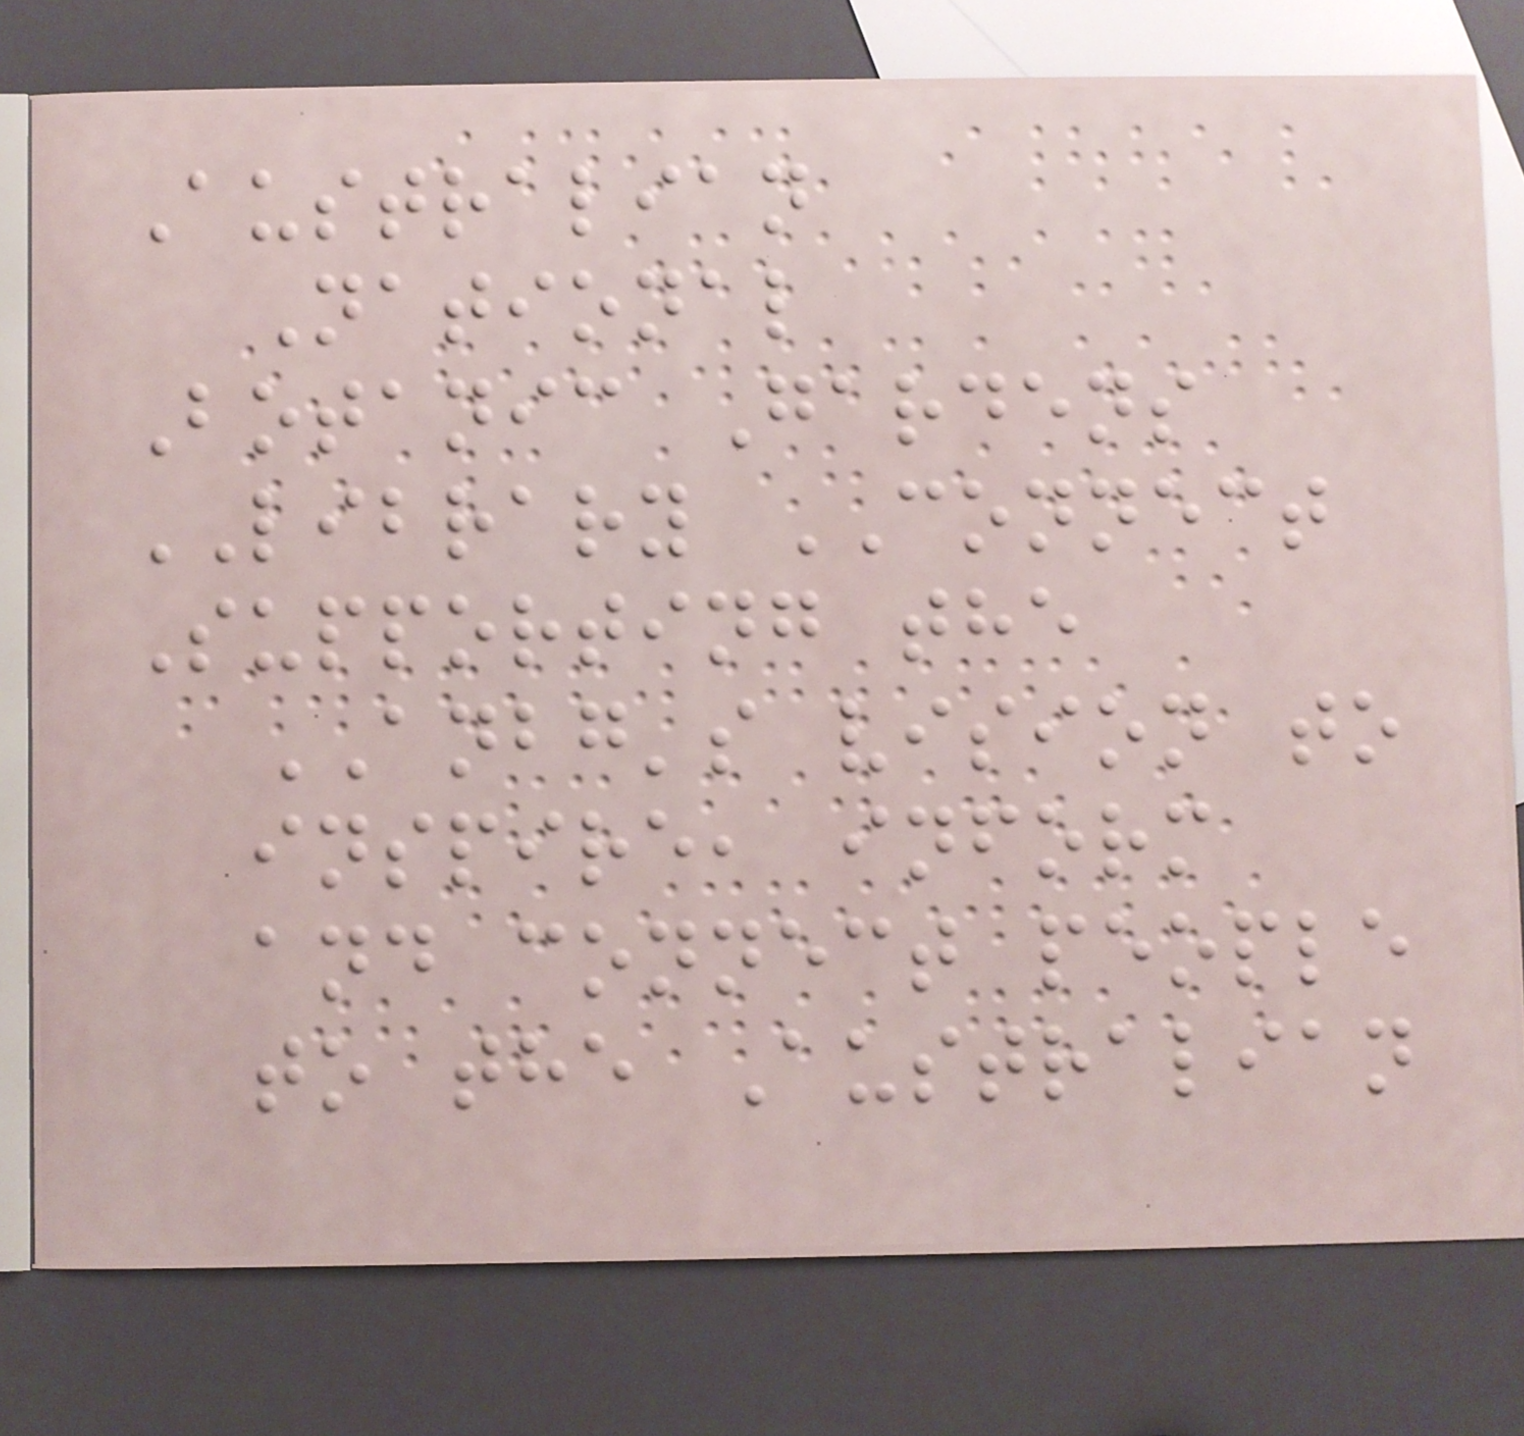Australian
National
Botanic Gardens
LIBRARY CONNECT
Supporting the
ANBG's vision to
inspire, inform
and connect people
to the Australian
